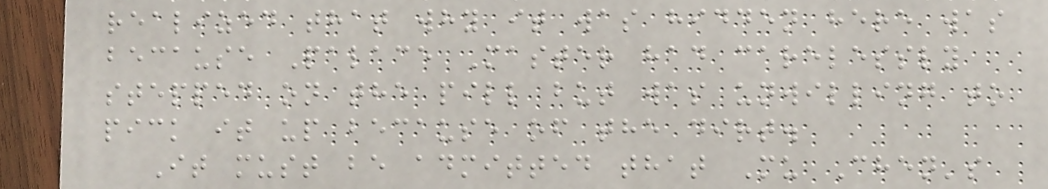realized that why it was hidden here was
because Palace Master had carelessly
stepped on the pill but was unwilling to
pick it up because of the dirt.
It must be admitted that Mu Chen's
